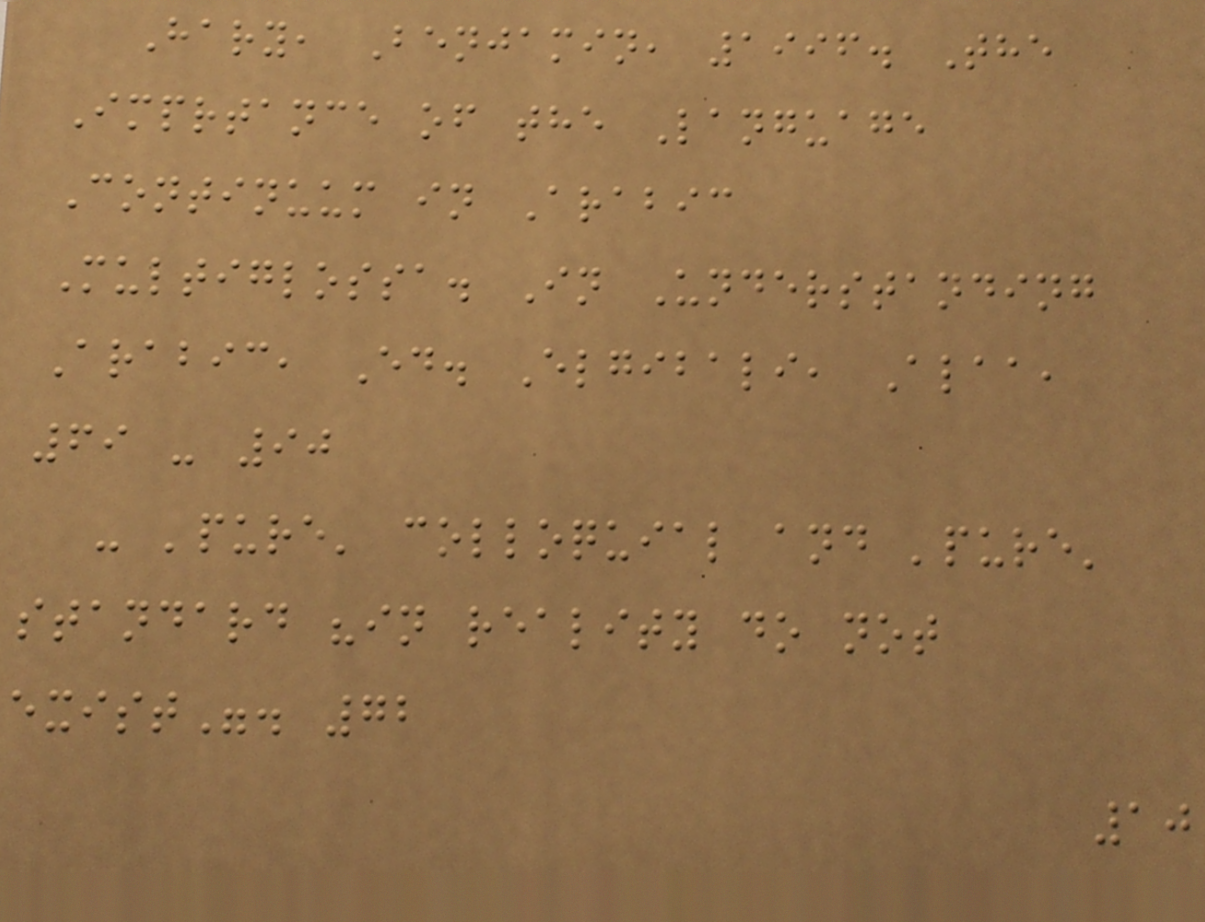Hary, Benjamin, 1996. The
Imprtance of the Language
Continuum in Arabic
Multiglossa. In Understanding
Arabic, Ed. Elgibali, Alaa,
69 - 90
- 'pure' colloquial and 'pure'
standard "in reality do not
exist". 72
10
